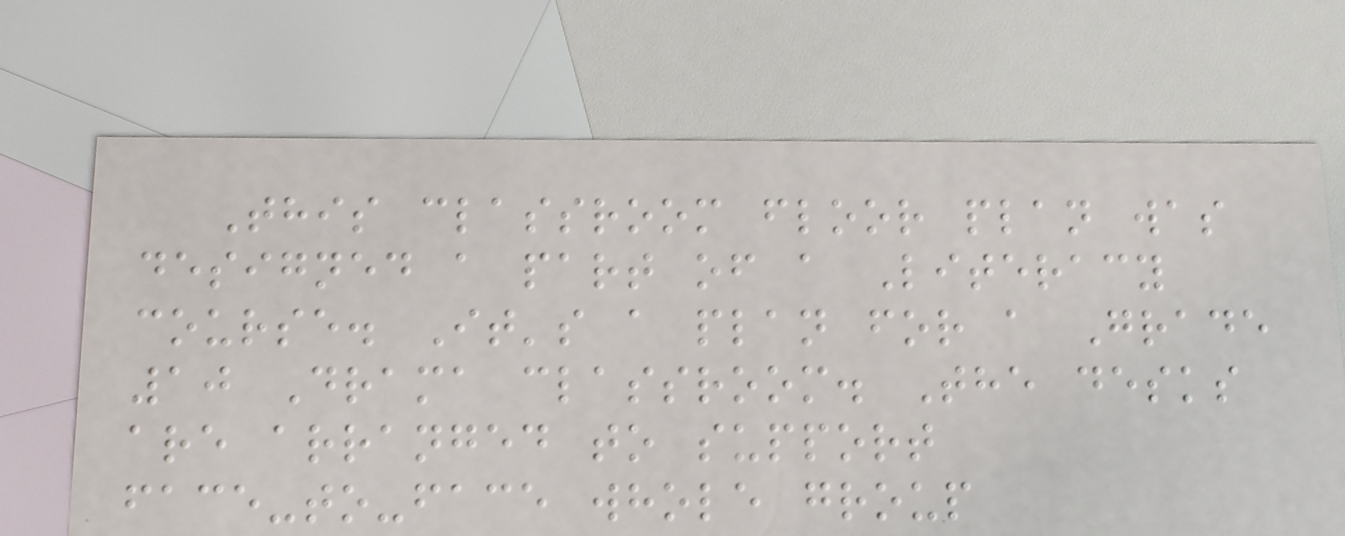This classroom floor plan was
designed a part of a Literacy
course. It's a plan for a Grade
10 Drama classroom. The desks
are arranged to support
face-to-face whole group
